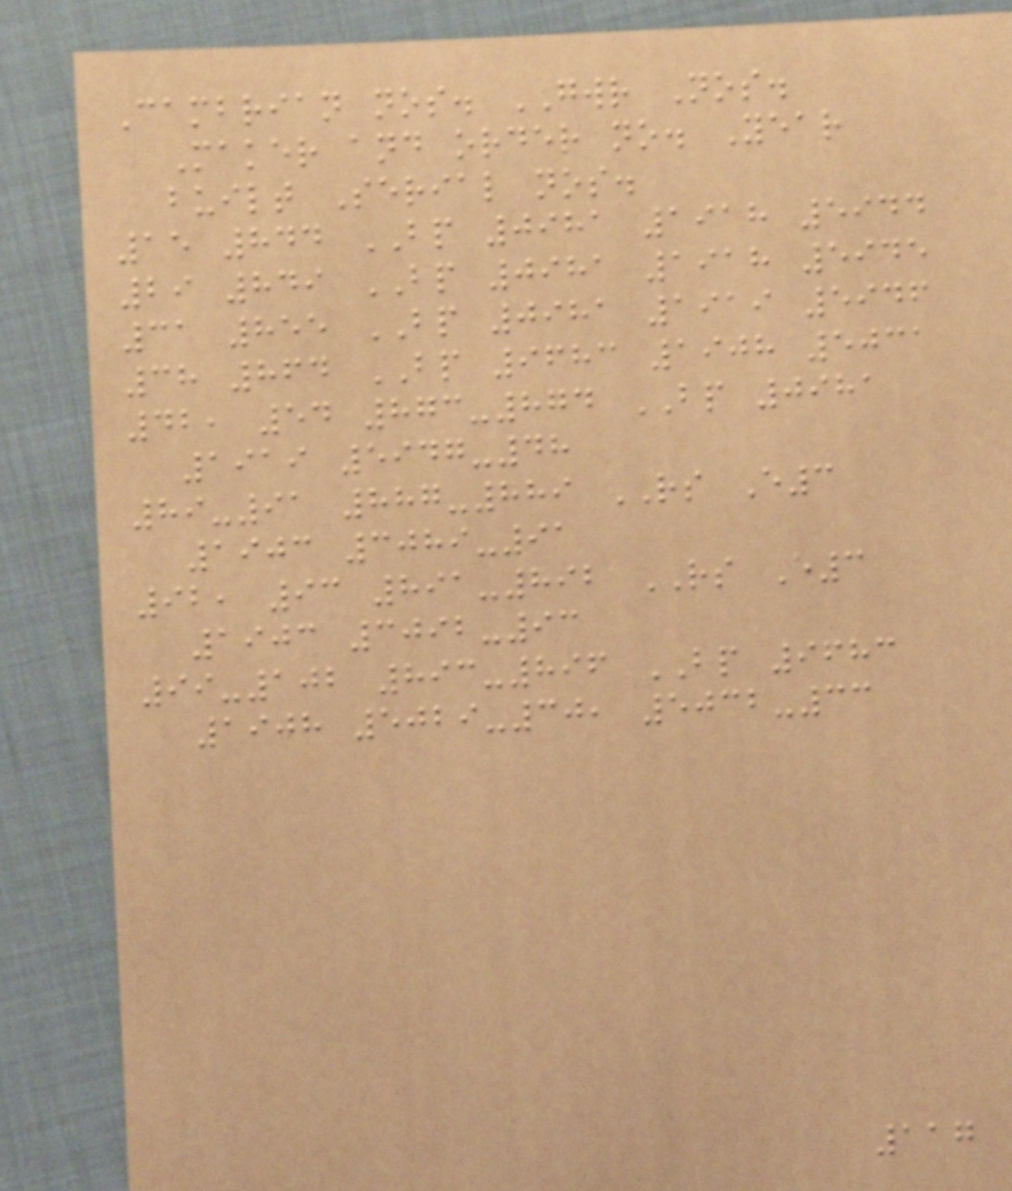Cambrian nos. GWR Nos.
Maker and order no. Year
built Serial nos.
15 844 BP 0981 1918 5944
29 849 BP 0981 1918 5945
31 855 BP 0981 1919 5946
38 864 BP 9683 1908 5031
42, 54 873-874 BP 0981
1919 5947-48
89-91 887-889 RS E3
1903 3089-91
92, 93 891-892 RS E3
1903 3092-93
99-102 893-896 BP 9683
1908 5029-30, 5032-33
117
